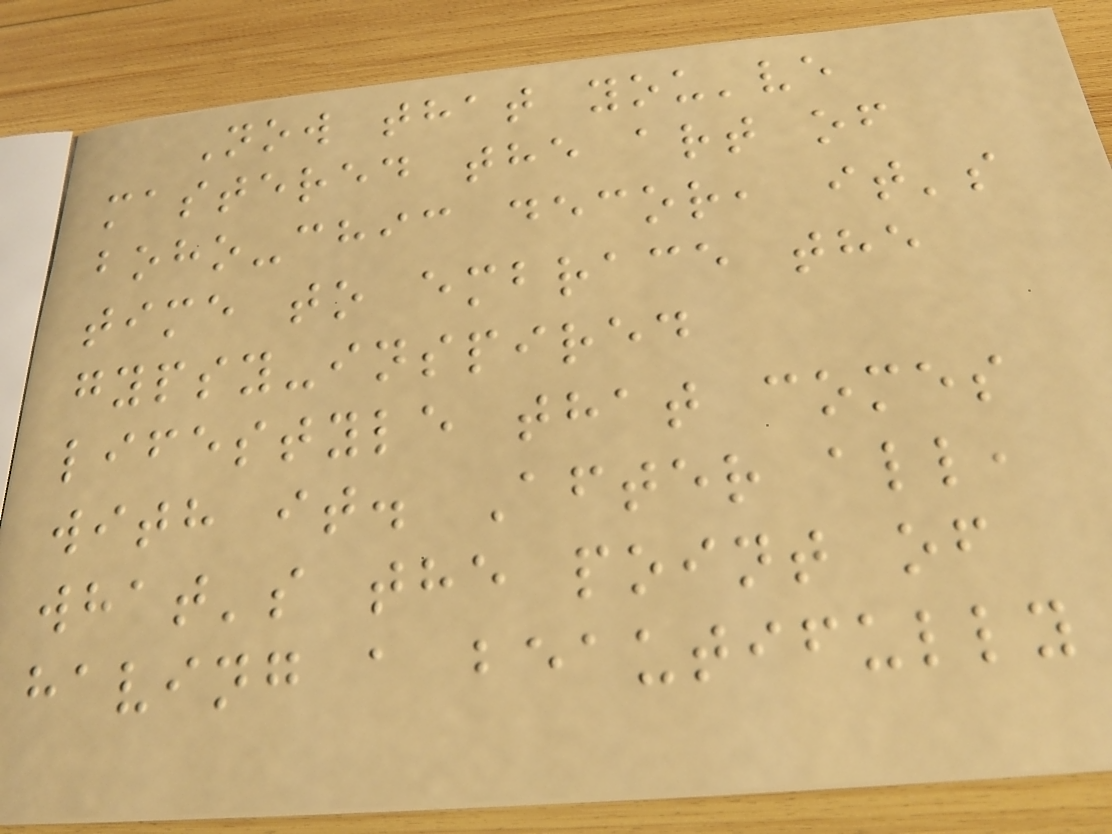Now that you've
mastered the art of
boho-chic decor, it's
time to embrace the
gypsy-inspired
lifestyle that comes
with it. After all,
what's the point of
having a beautifully
